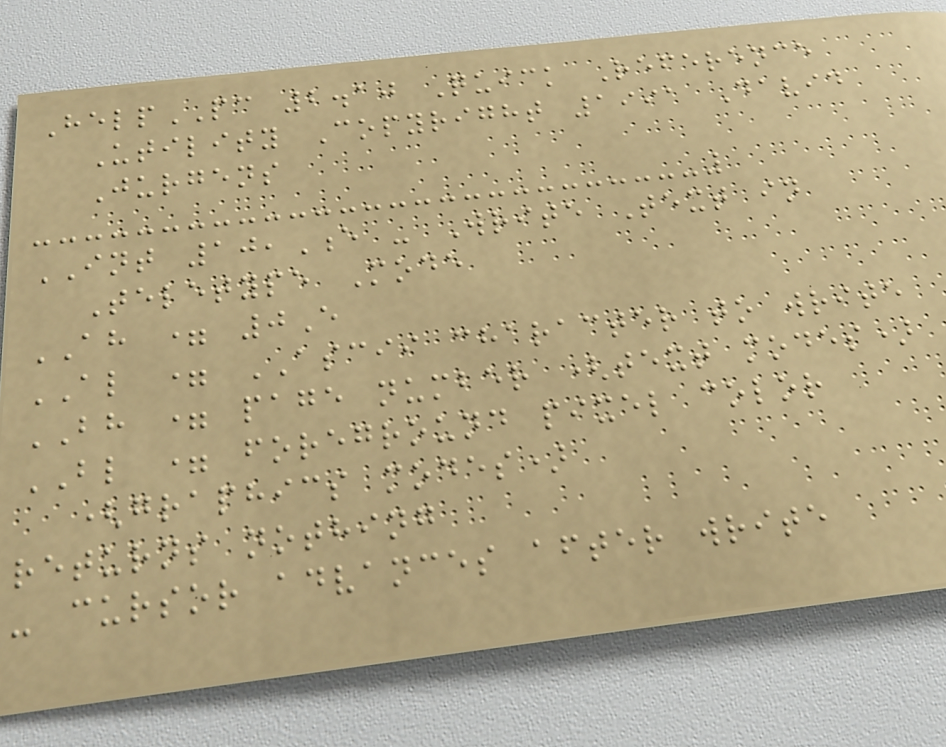HelpPC 2.10 Quick Reference
Utility Copyright 1991 David
Jurgens
INT 10,E - Write Text in
Teletype Mode
AH = 0E
AL = ASCII character to write
BH = page number (text modes)
BL = foreground pixel color
(graphics modes)
returns nothing
- cursor advances after write
